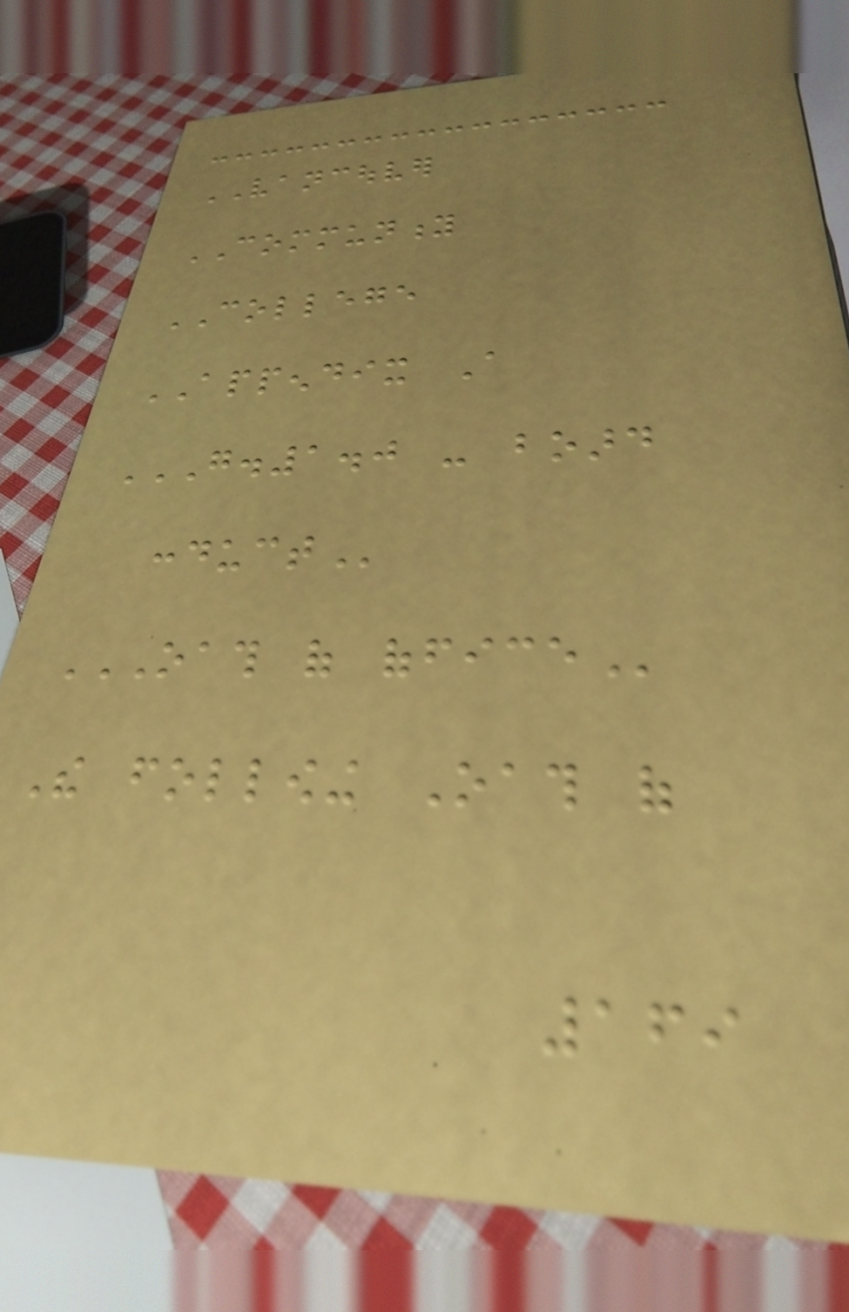VANCOUVER
COMMUNITY
COLLEGE
APPENDIX A
G.1.0 - BOARD
CONDUCT
OATH OF OFFICE
The following Oath of
169
